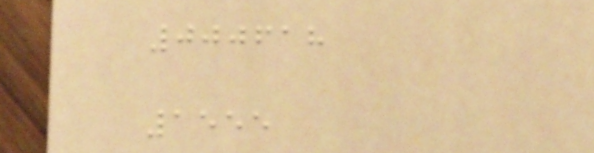000618
1555
